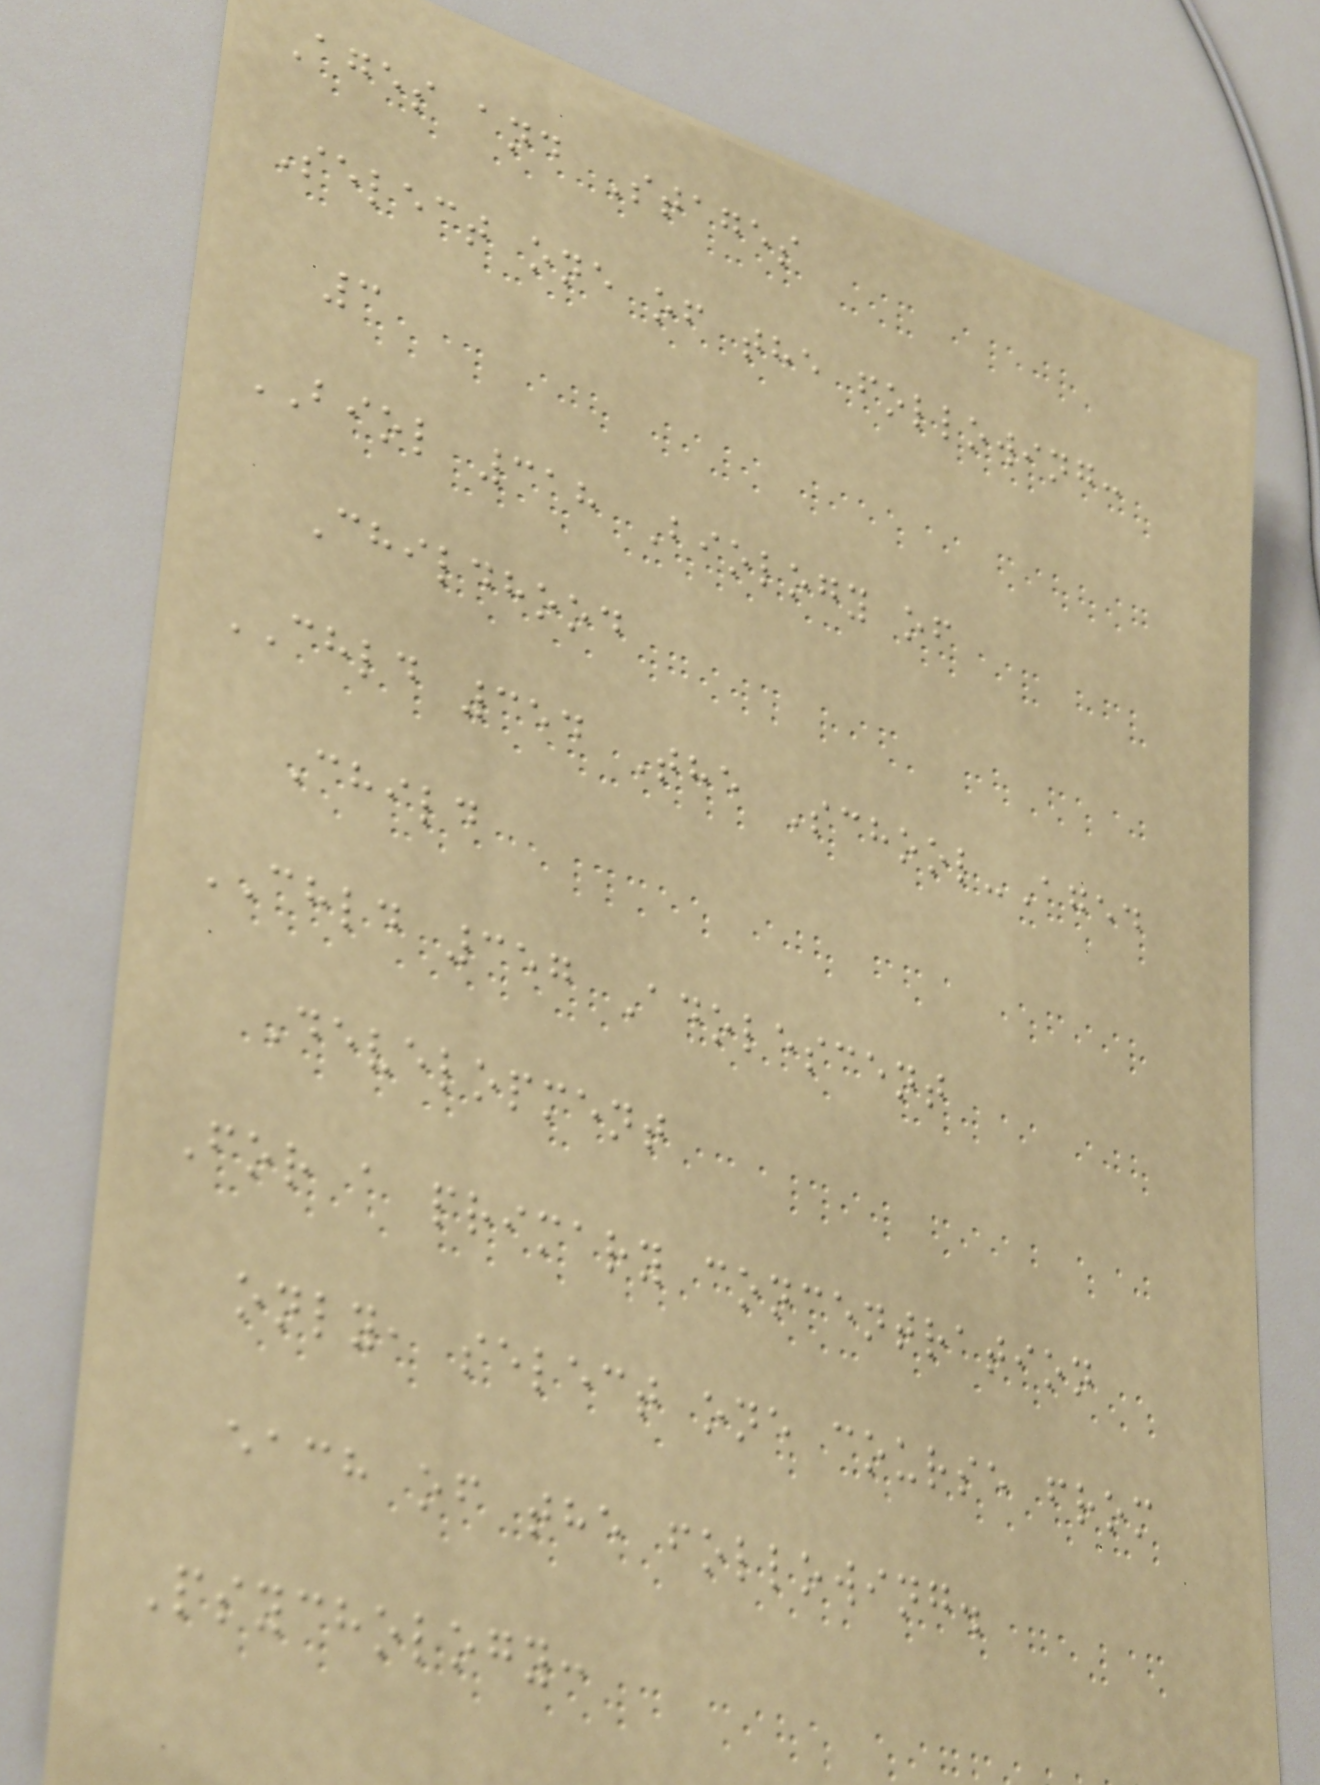Ages and Stages
Select one of the following:
3
BIOL 318 Biology of
Childhood
CHLD 354 The School-Aged
Child
CHLD 357 Adolescent
Development
For a primary concentration
only, select one course from
each of the following.
Psychology:
